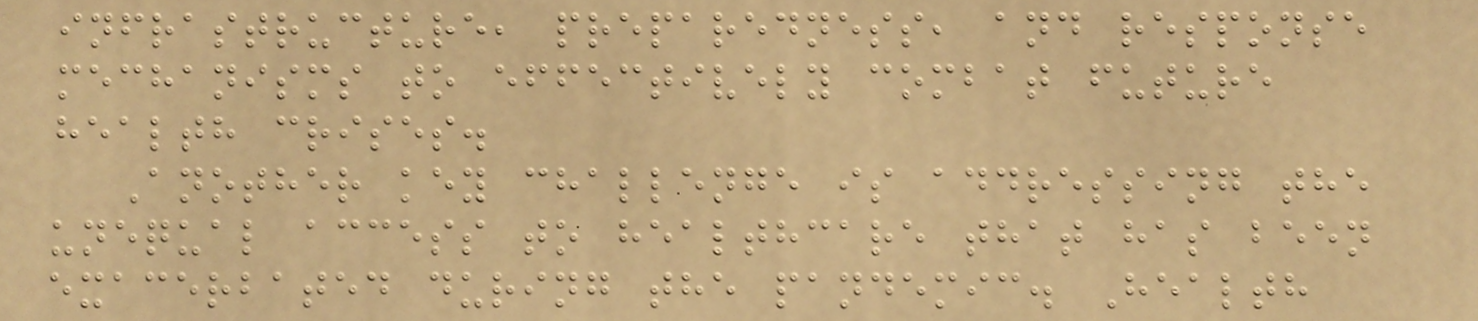infrastructure, preparedness, and response
mechanisms to effectively combat future
health crises.
Another key challenge is addressing the
unequal access to healthcare that has been
exacerbated during the pandemic. Health
